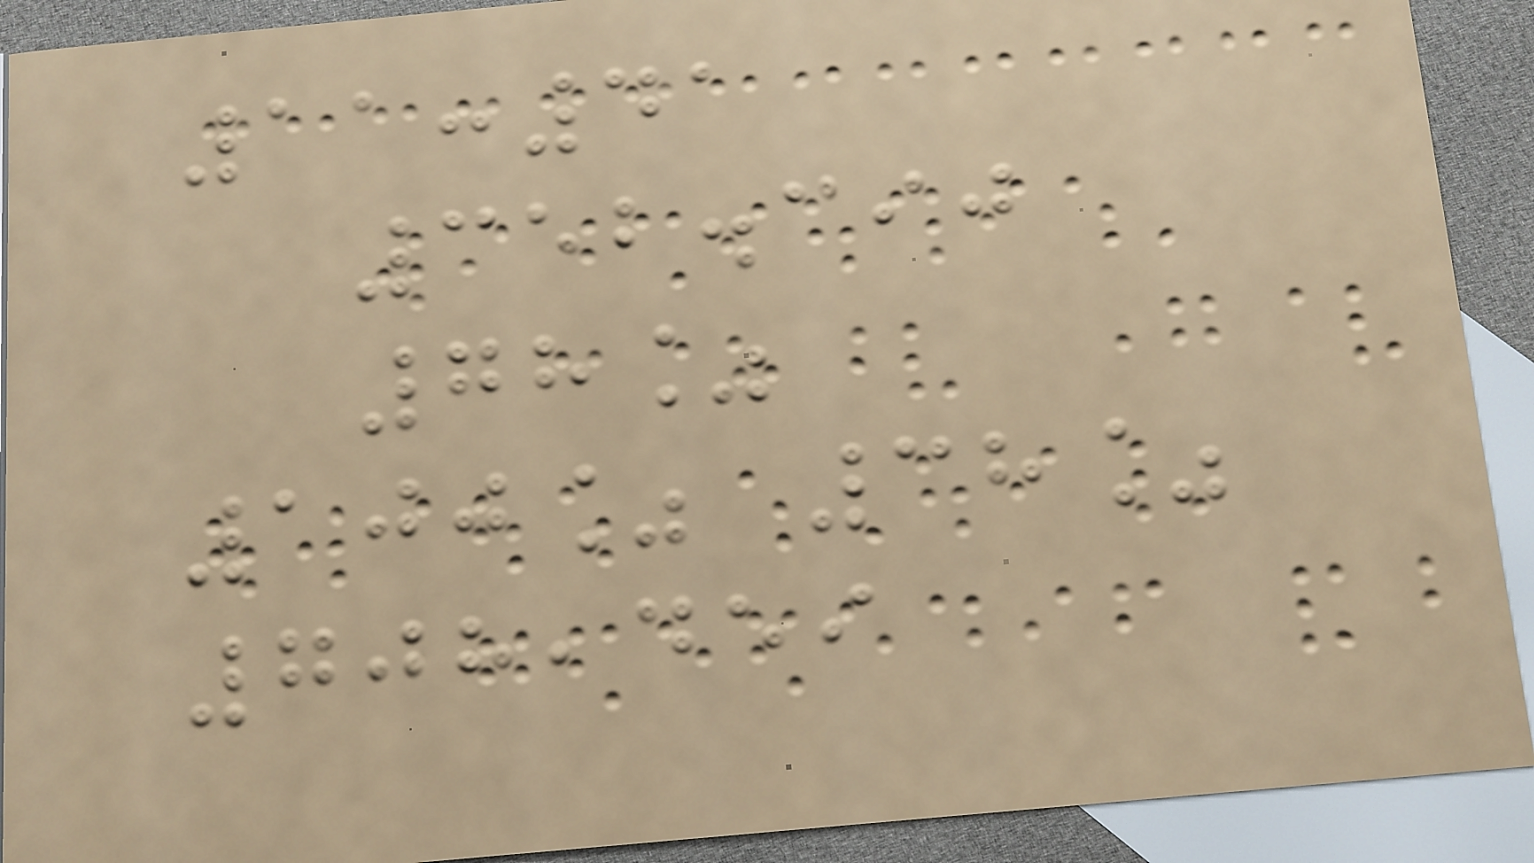11:41
352.390
78%
100% 38%
708,459
